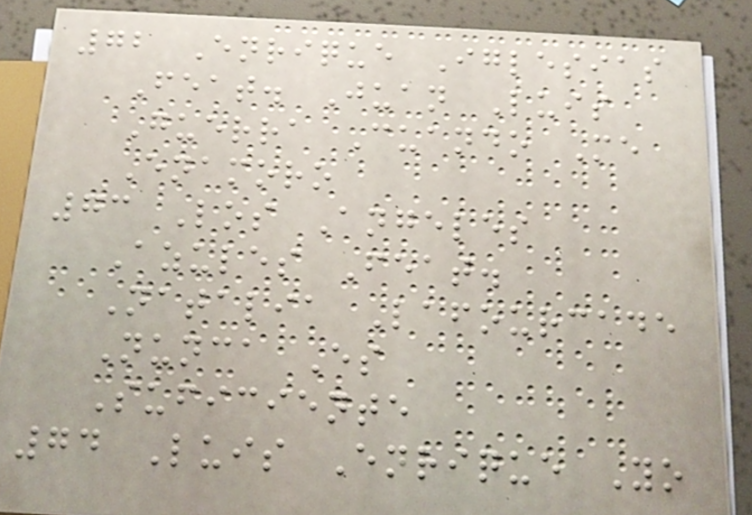72 Enrique Iglesias
Feat. Juan Luis
Guerra Cuando Me
Enamoro
73 Los Angeles
Azules Feat.
Natalia Lafourcade
Nunca Es
Suficiente
74 Luis Enrique Yo
